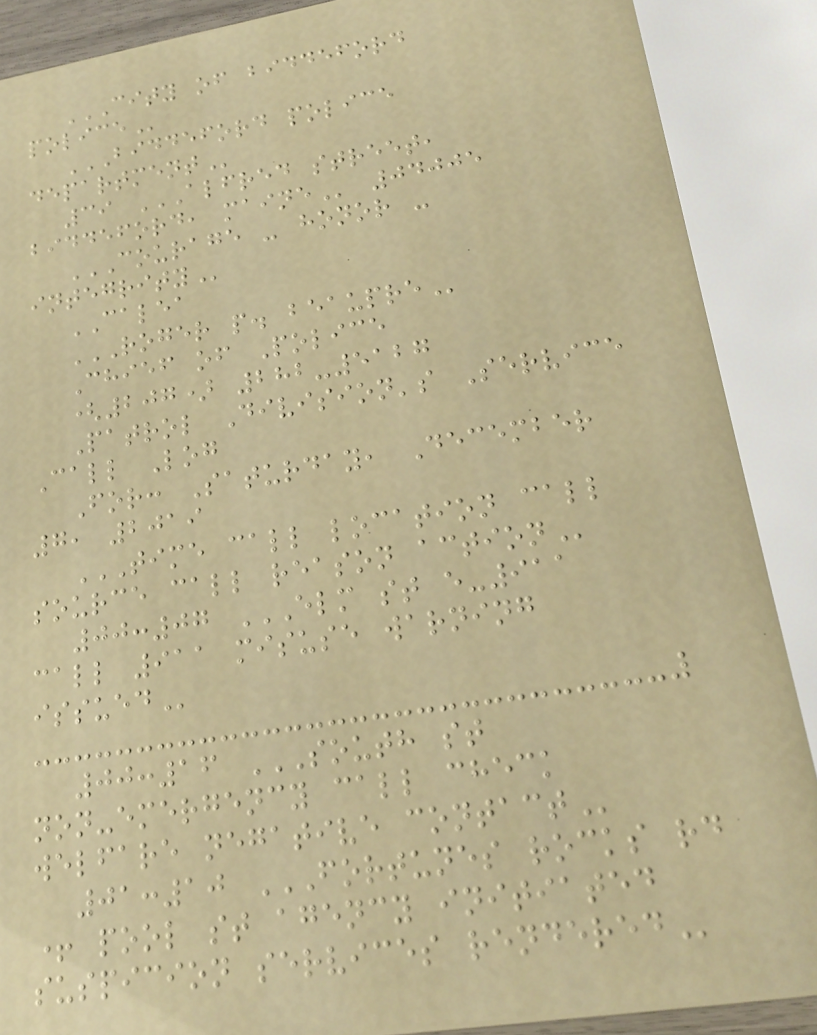CITY OF BIDDEFORD
POLICE
BIDDEFORD POLICE
DEPARTMENT
39 ALFRED STREET,
BIDDEFORD, MAINE 04005
COURAGE - HONOR -
INTEGRITY
CALEA
ROGER P. BEAUPRE
Chief of Police
(207) 282-5127
Patrol Division's Service
Call Log
For: Saturday, December
7, 2019
TIME CALL LOCATION CALL
SOURCE CALL REASON ACTION
00:07 ELM ST E-911
CALL 911 MISUSE WARNING
ISSUED
00:16 SOUTH ST
NON-EMERGENCY CALL CHECK
WELFARE NEGATIVE CONTACT
01:10 FORTUNES ROCKS RD
+ POOL ST AGENCY INITIATED
SUSPICION SERVICES RENDERED
